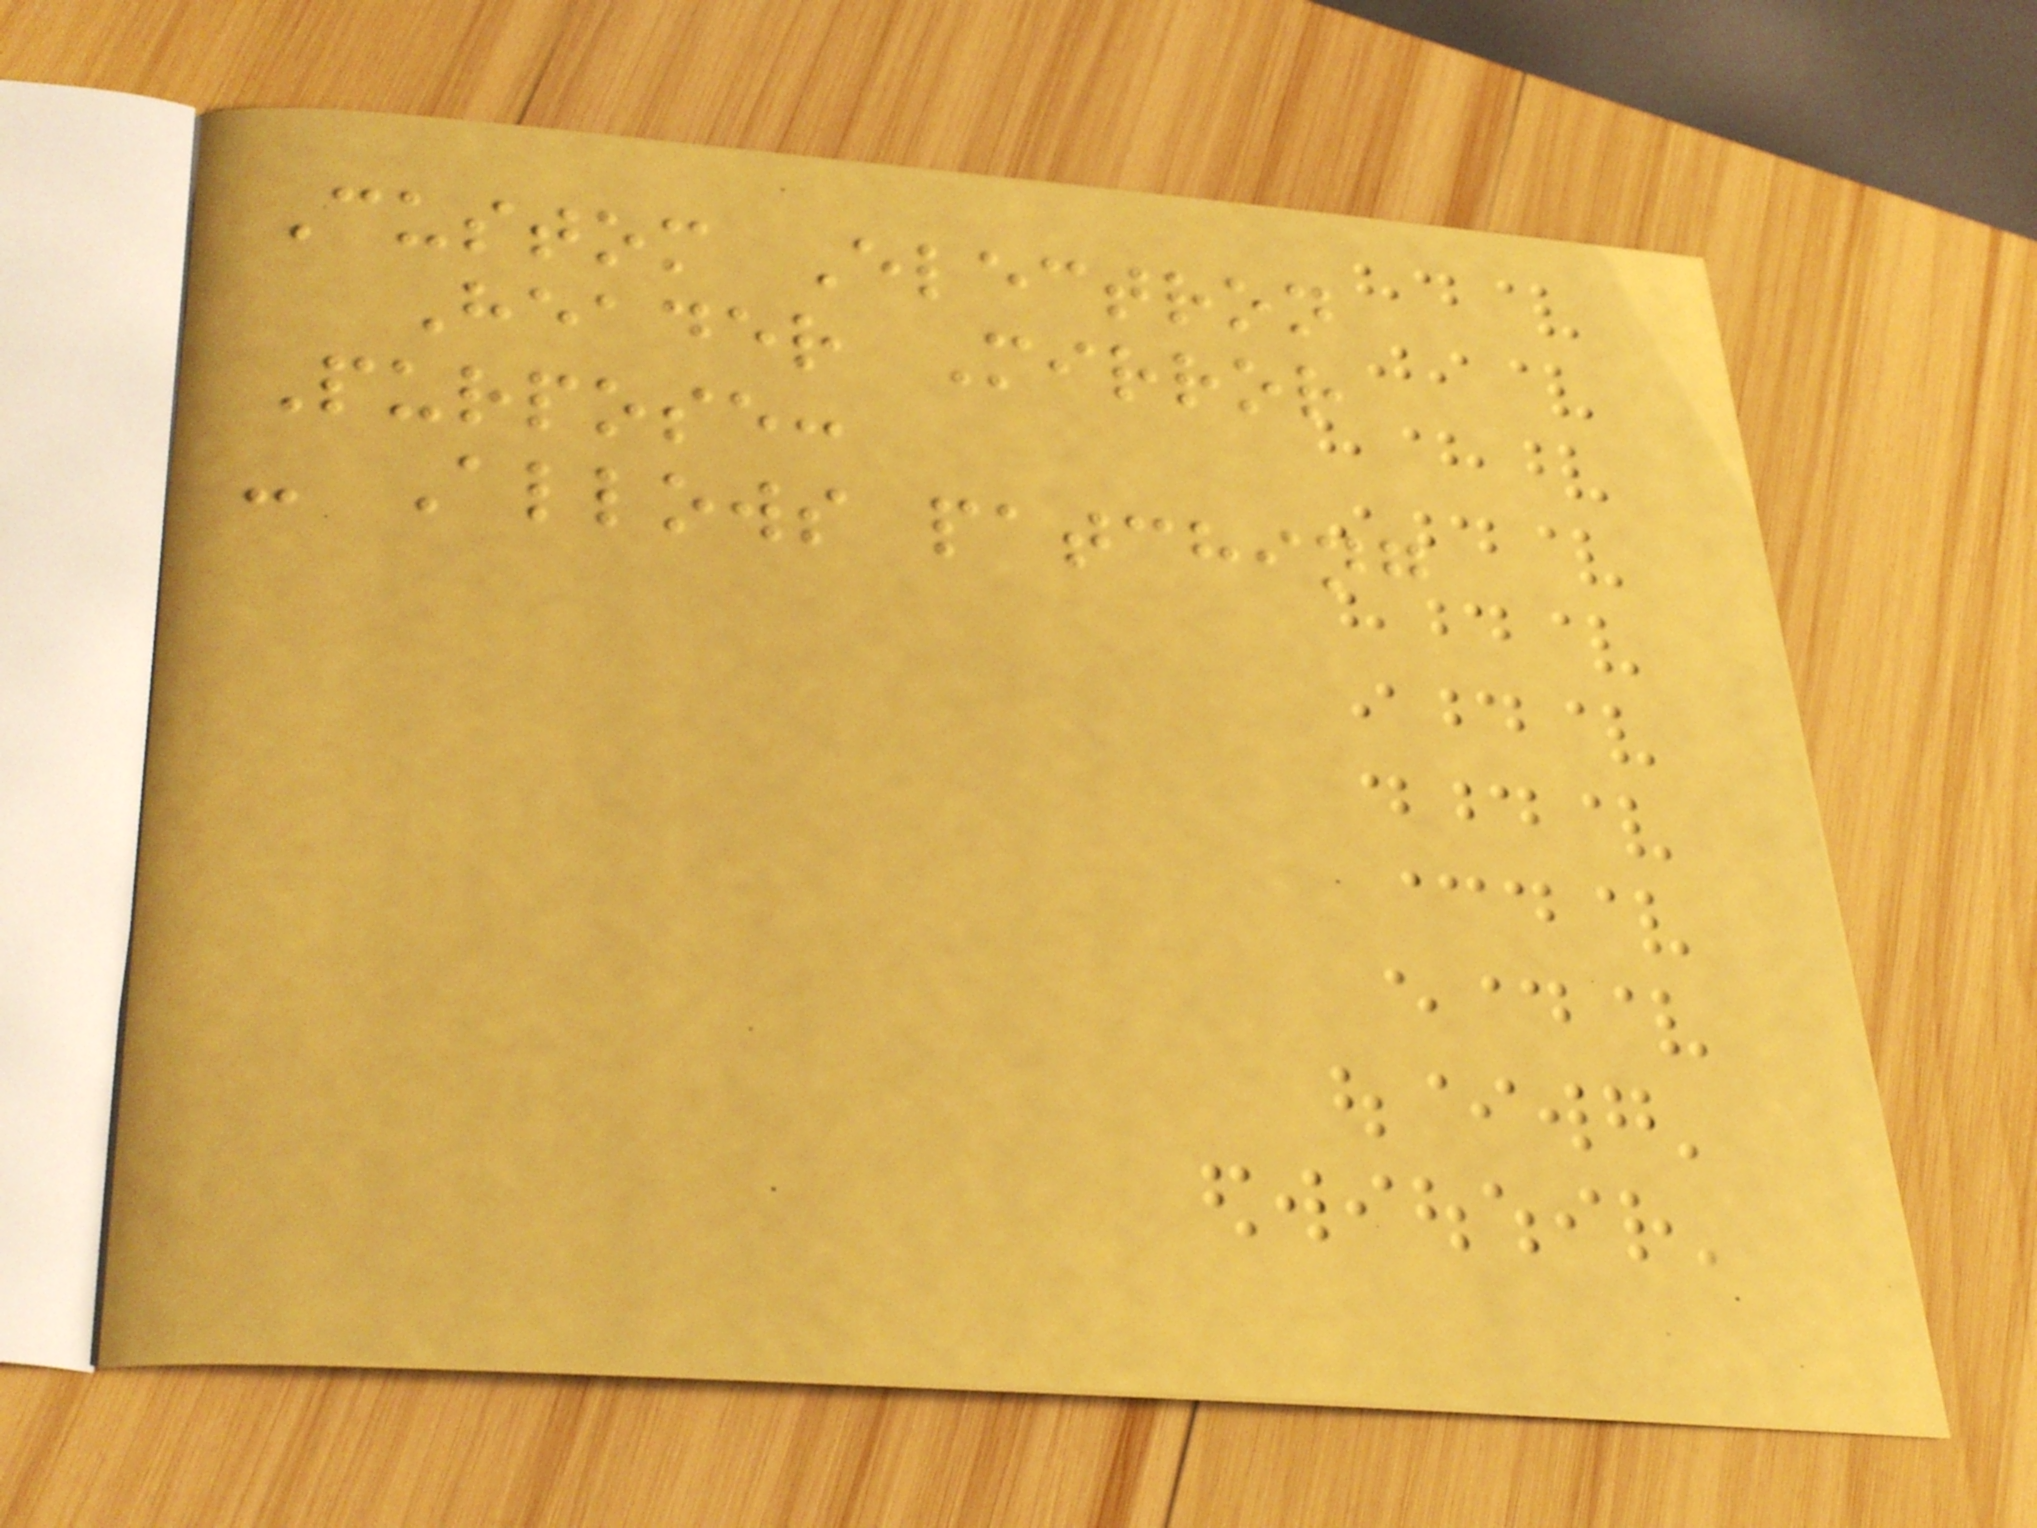Custom Electron
Header Mirror
Purpose:
- Allows patching
